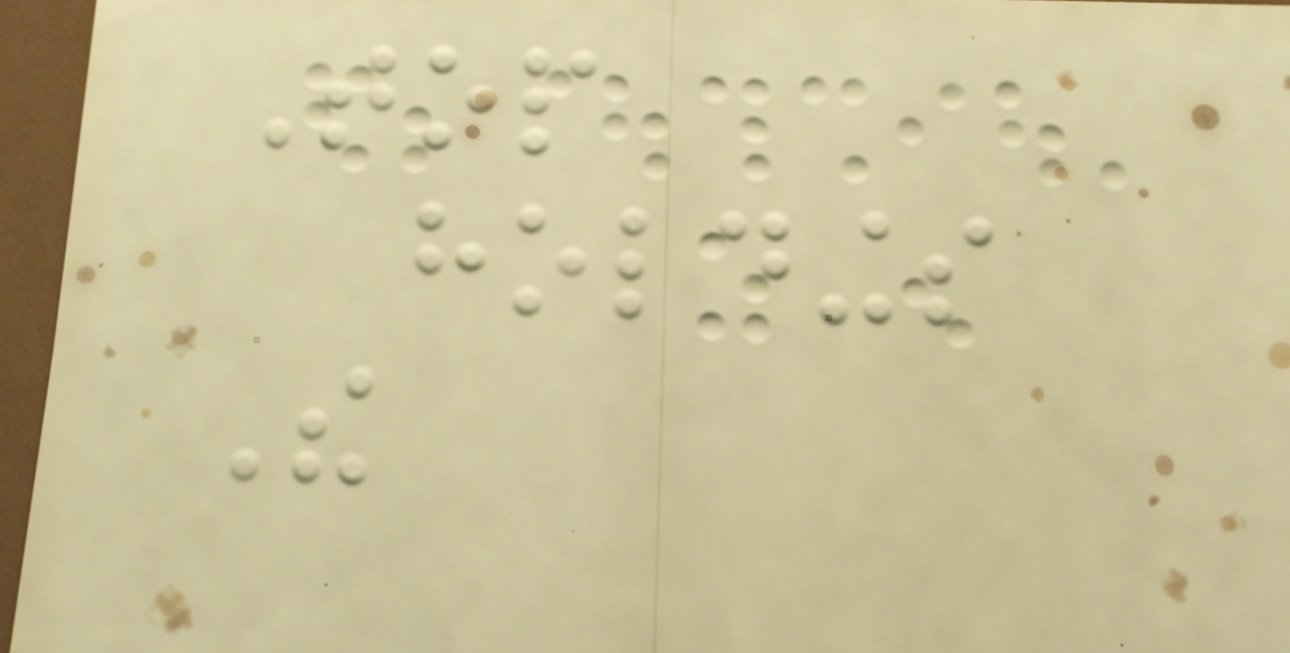Top
holdings
The
